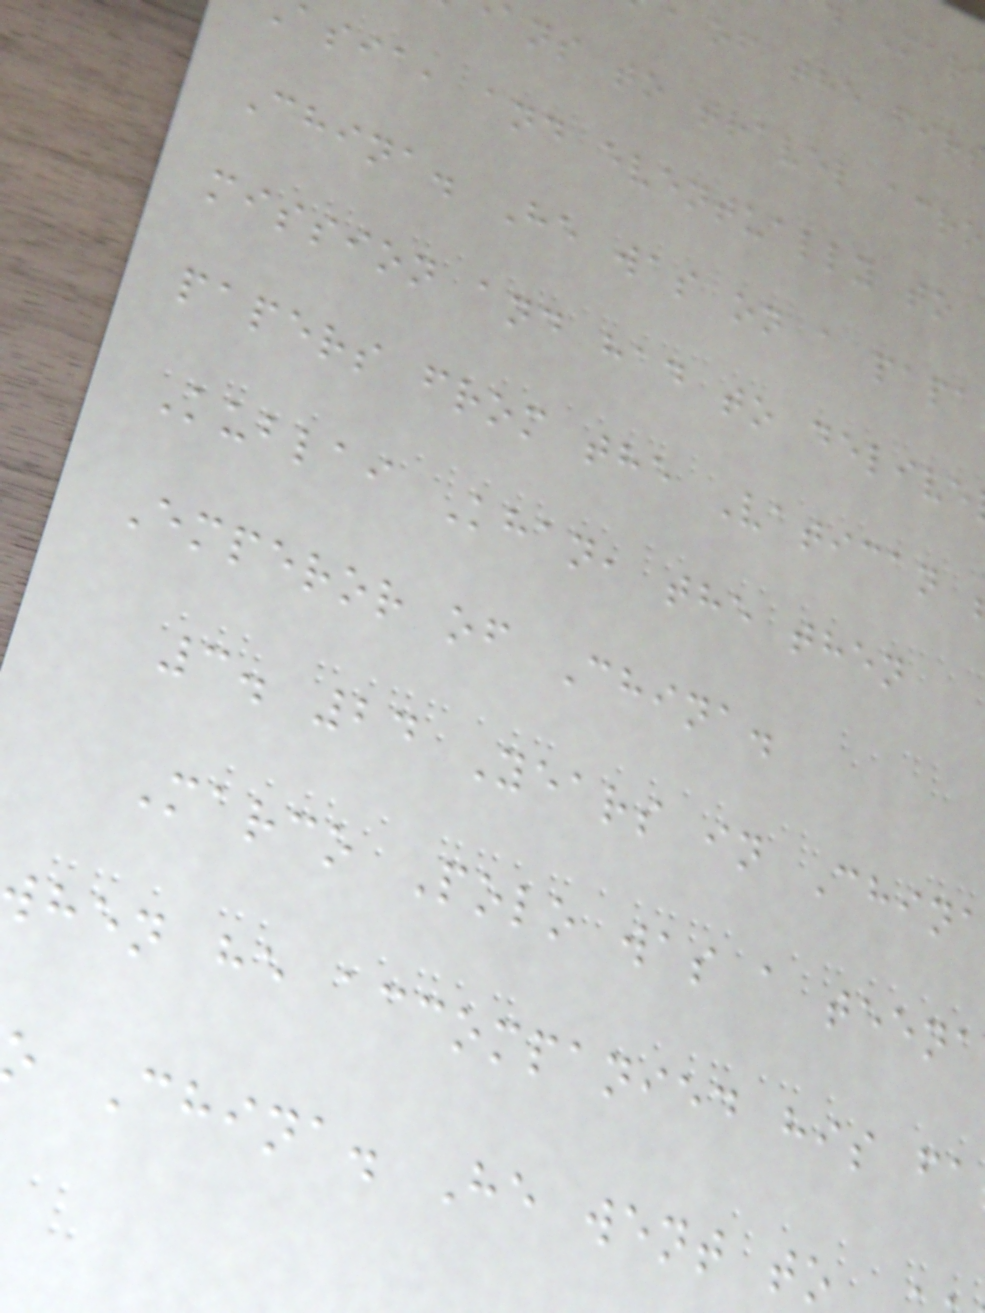of the fir
ans to travel acro
asia, and eventually to
China. He was on a papa
mission and had to delive
papers from the Vatican
Kublai Khan, the then
Emperor of China.
3. 24 Years in China
Marco Polo was a teena
hen he accompanied his fa
China. He went to
